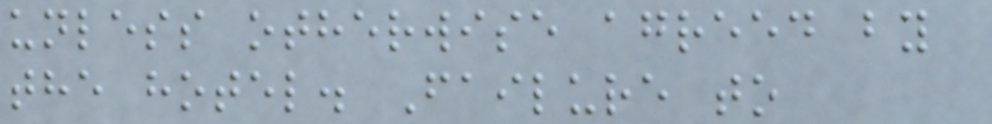unless otherwise agreed by
the hotel. Failure to
